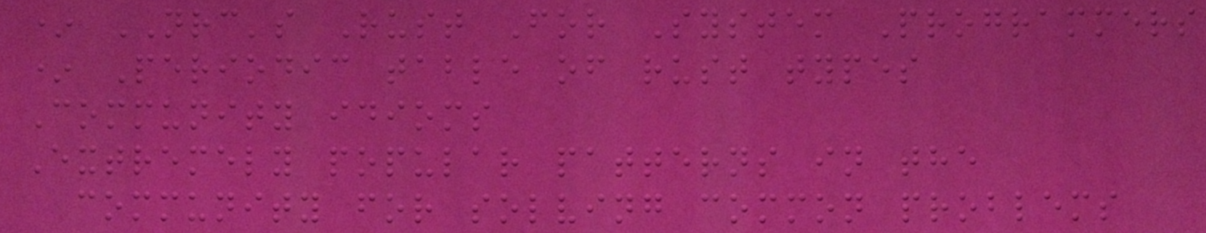* NRC's Rust For System Programmers
* Periodic table of rust types
Community idioms
Extremely popular patterns in the
community for solving common problems
